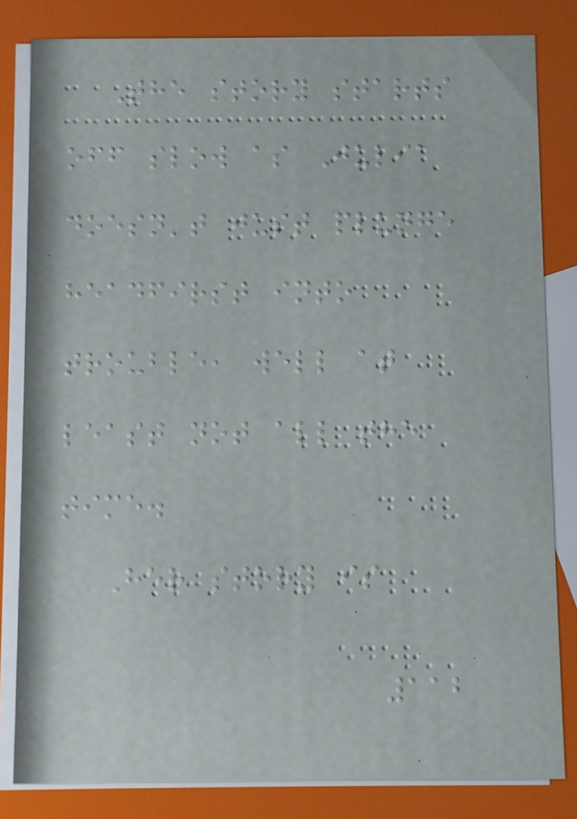The story starts
off slow as Julia
doesn't just plunge
headfirst into
trouble, well at
least not all the
time.
Her story is
112
